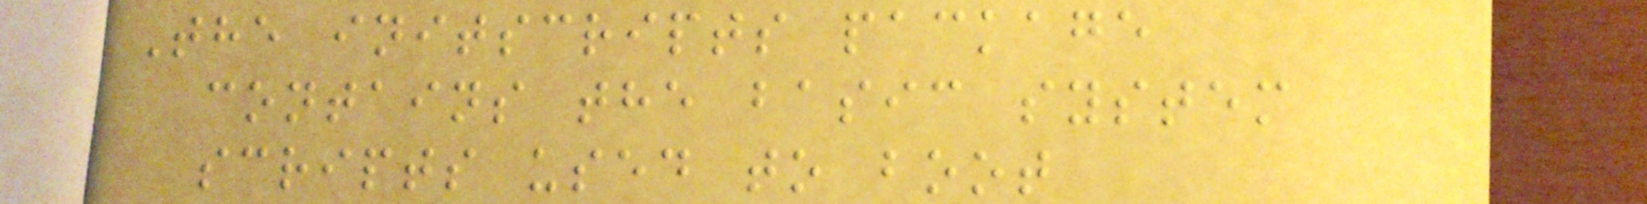The initscripts package
contains the basic system
scripts used to boot
